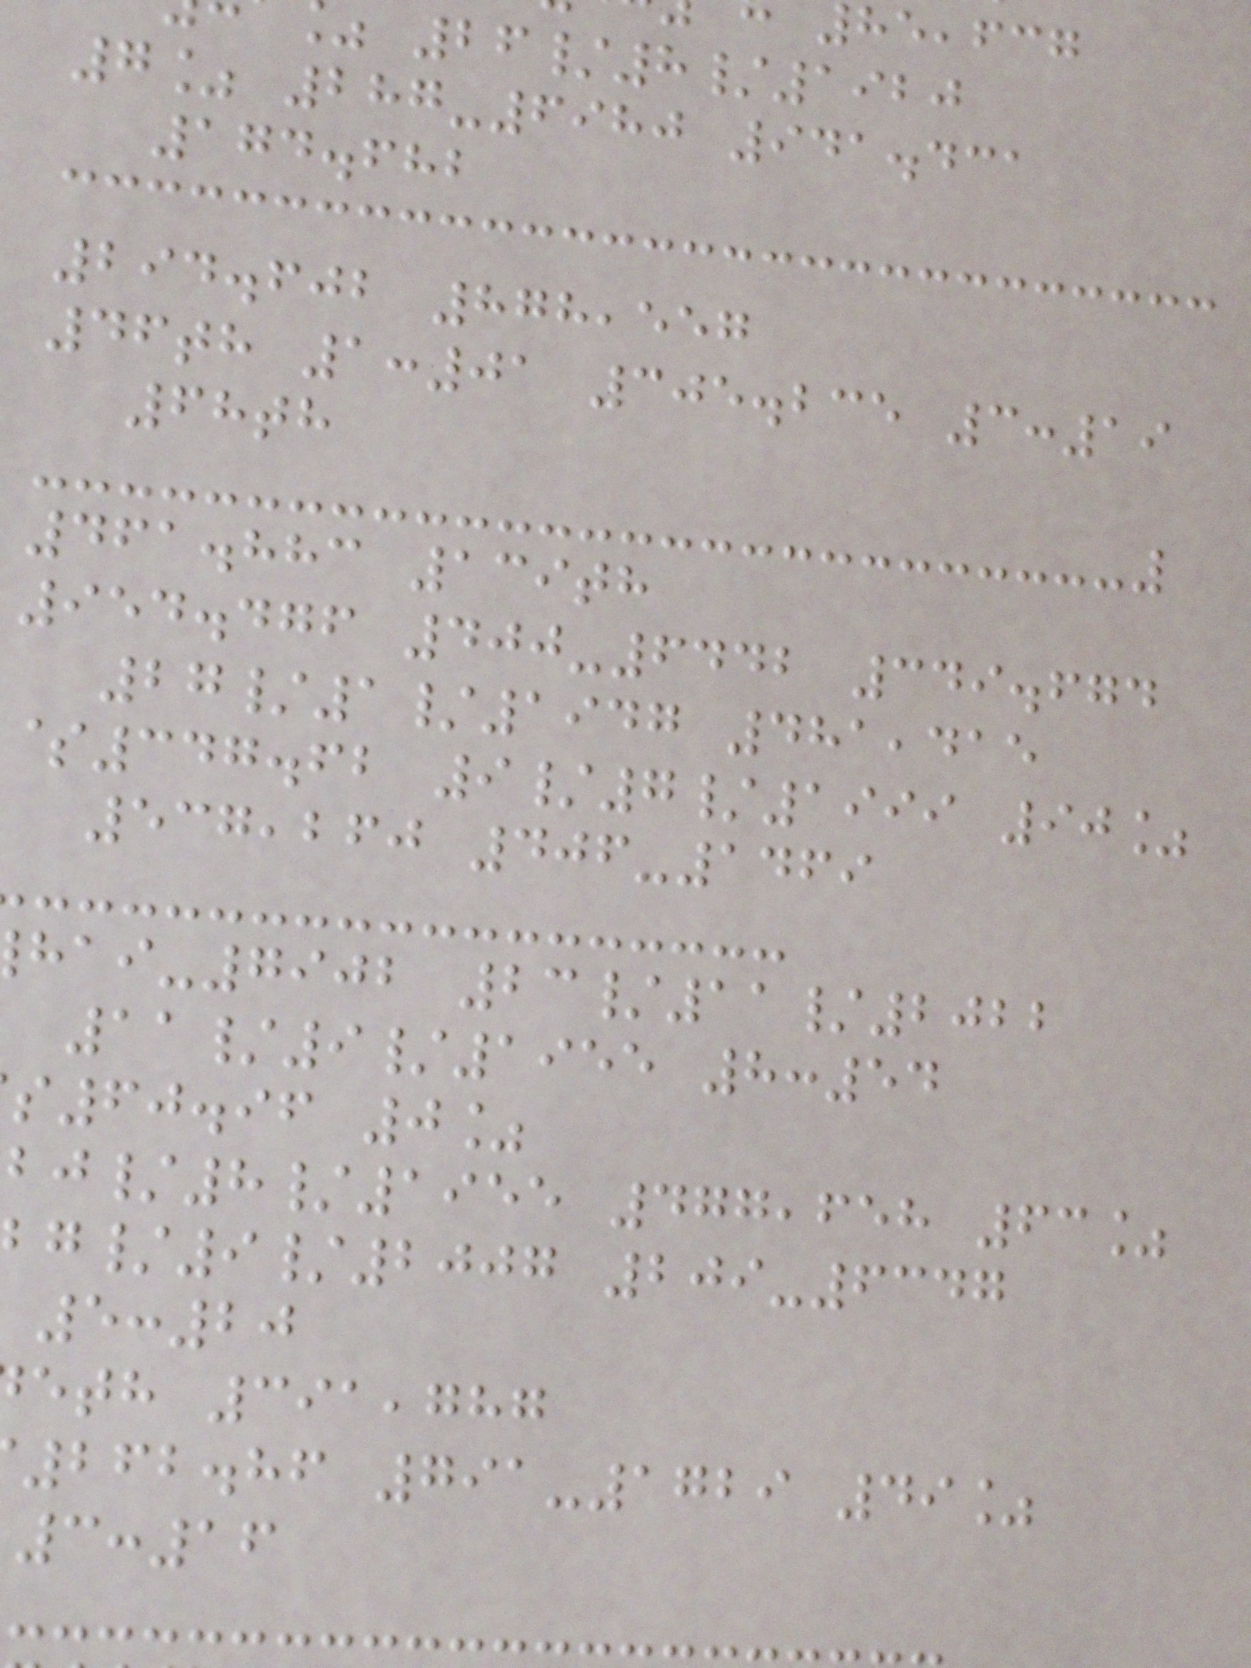26/8/1920
7% 287-6980 941.431
174.682
294.602 878,557
46th 1:01 305.235 3:19
68th
461.883 139th
954.476 400-6442 349.674
27/1/1947 481,415
$347.62 9/7/1999 90%
537,260 406-1469
-7902 23/11/2022
11/9/1955 8:54
60.96 0%
/8/1955 477,658 63%
/9/2007 209-6347
5:20
eth 391,787
262.86 791-1729 49%
3:16
